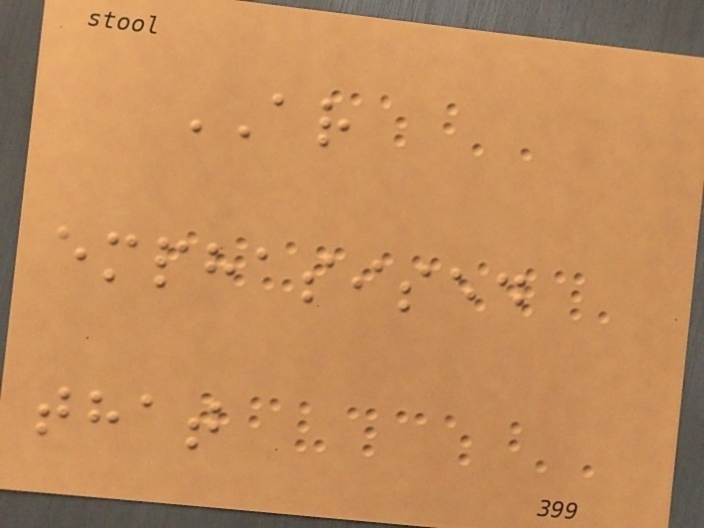AR
emphasised
that
